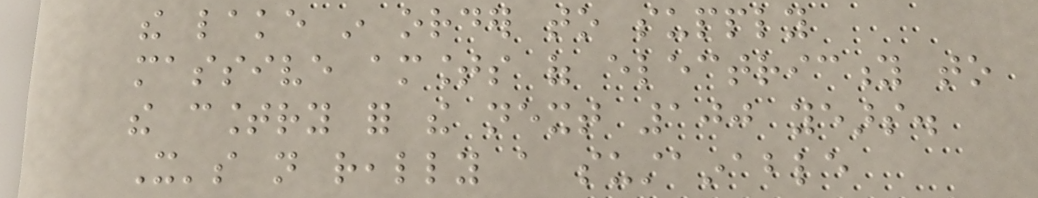the lake in order to supply
massive amounts of electricity to
the country for the next 100 years.
It's not really a sustainable
